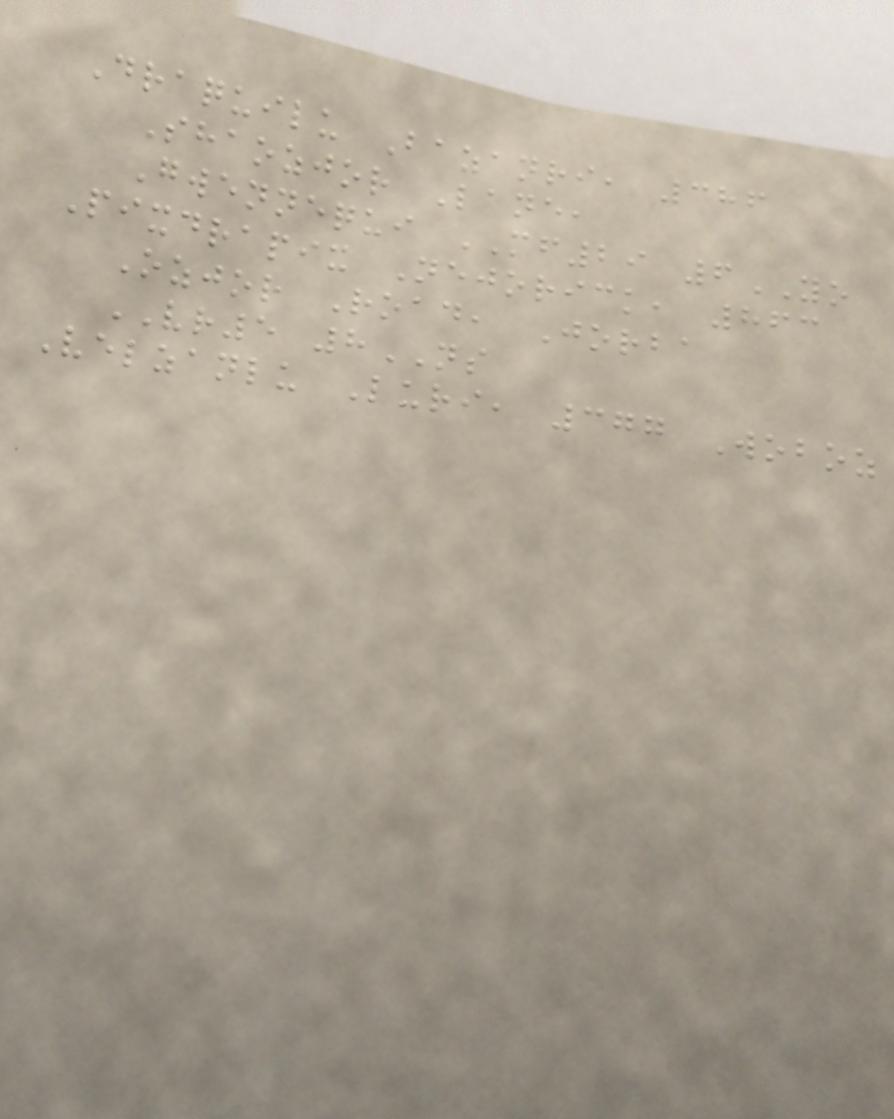Draquilu Bazanri, 386
Shaozjor Lane,
Gwennequi MF29 6YO
Pixdrapix Nejorick, 863
Ozjor Road, Jorba
VR5 8NS
Velzanlu Luri, 377 Woboz
